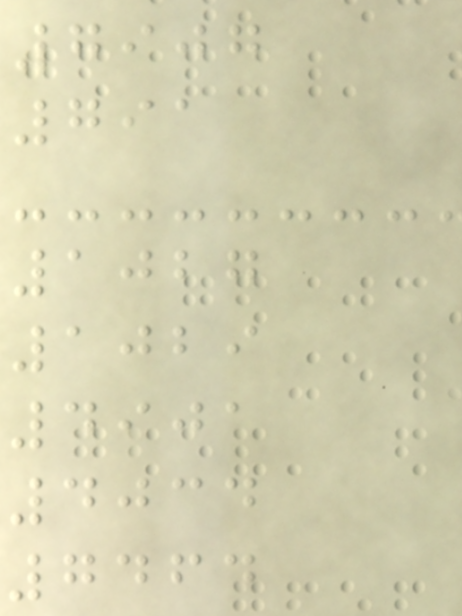7907
791
1027
1029
4901
4034
7464
